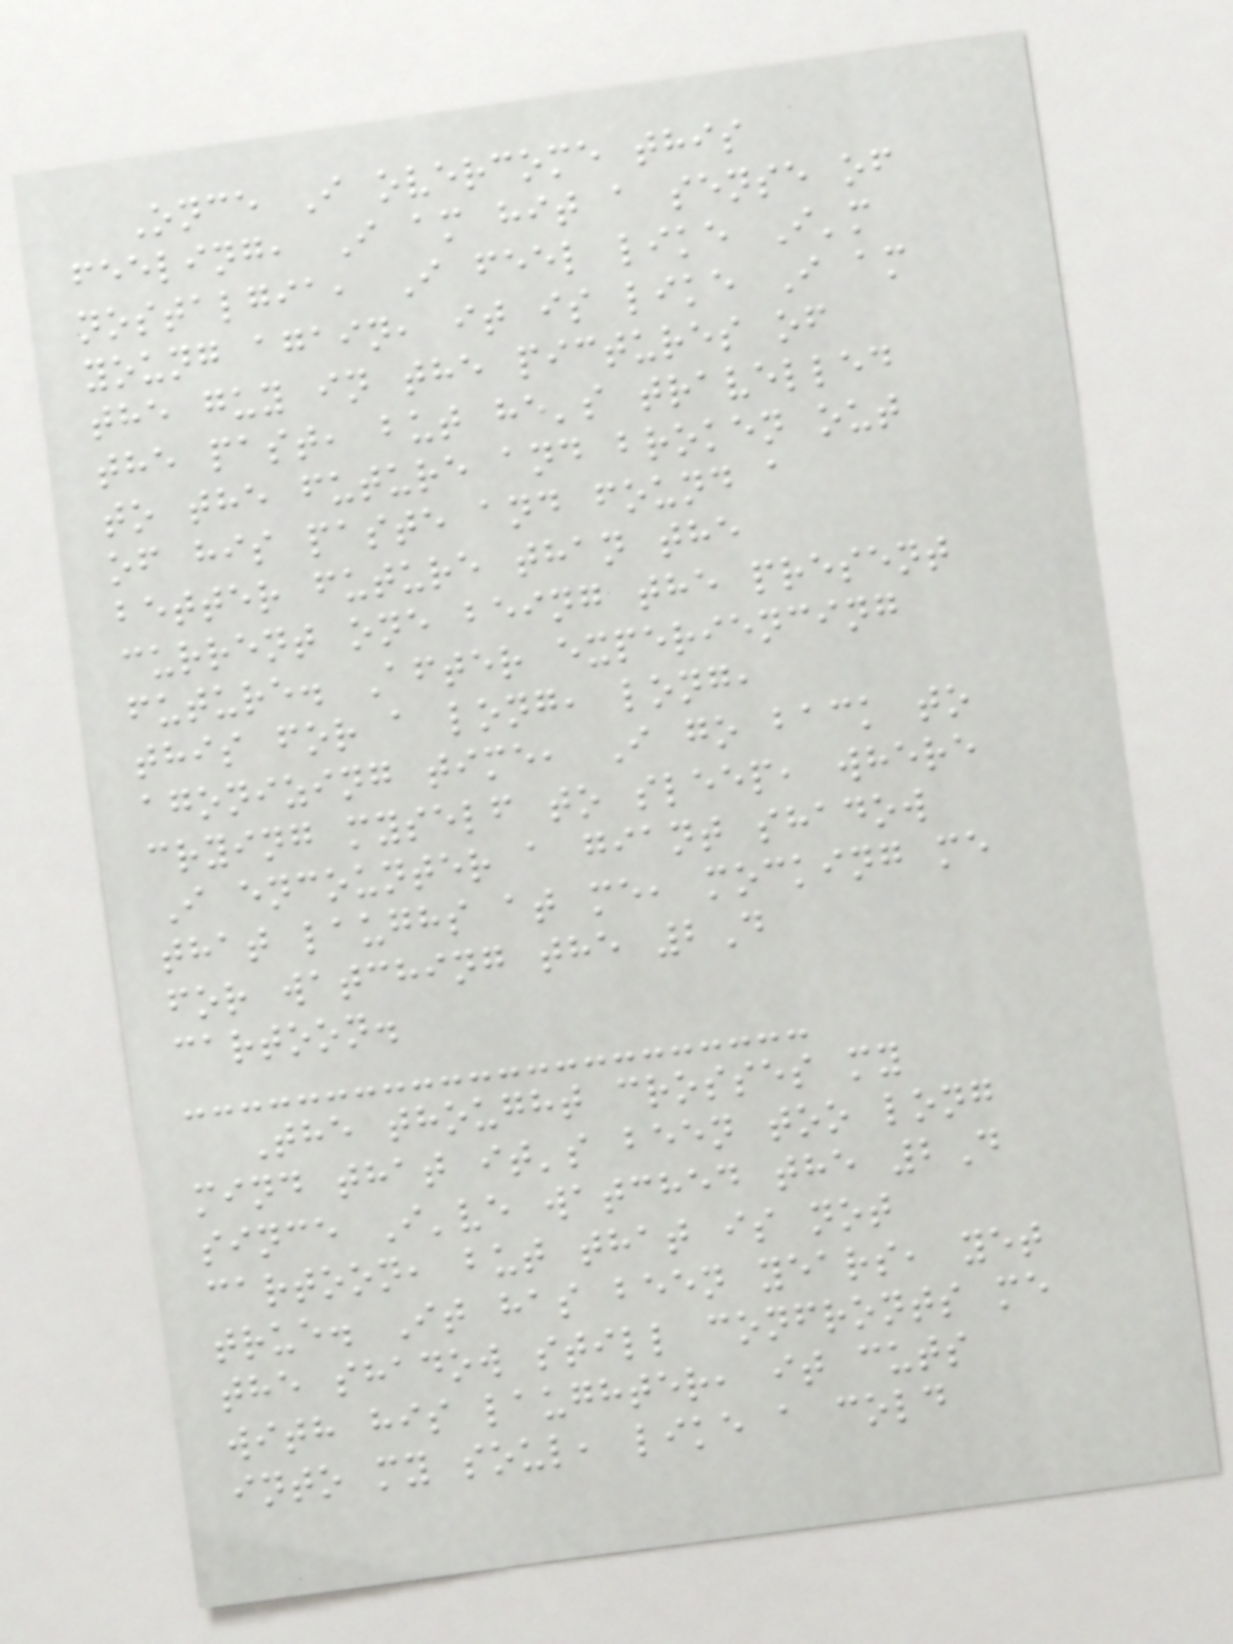Once I overcome this
feeling, I am hit a sense of
nostalgia, I feel like I'm
young again, it is like I am
the guy in the pictures of
the past, but he's travelled
to the future and broken out
of his paste and found a
better future than the
current one being the present
future. After experiencing
this for a long, long,
agonizing time, I go back to
crying myself to sleep, where
I encounter a giant shadow
that laughs at me, mocking me
for watching the 2D
cartoon.
The thought crosses my
mind that it's been too long
since I've watched the 2D
cartoon, but that is not
true. It has been years, yet
the shadow still confronts me
with his laughter, it cuts
into my soul, like a cold
